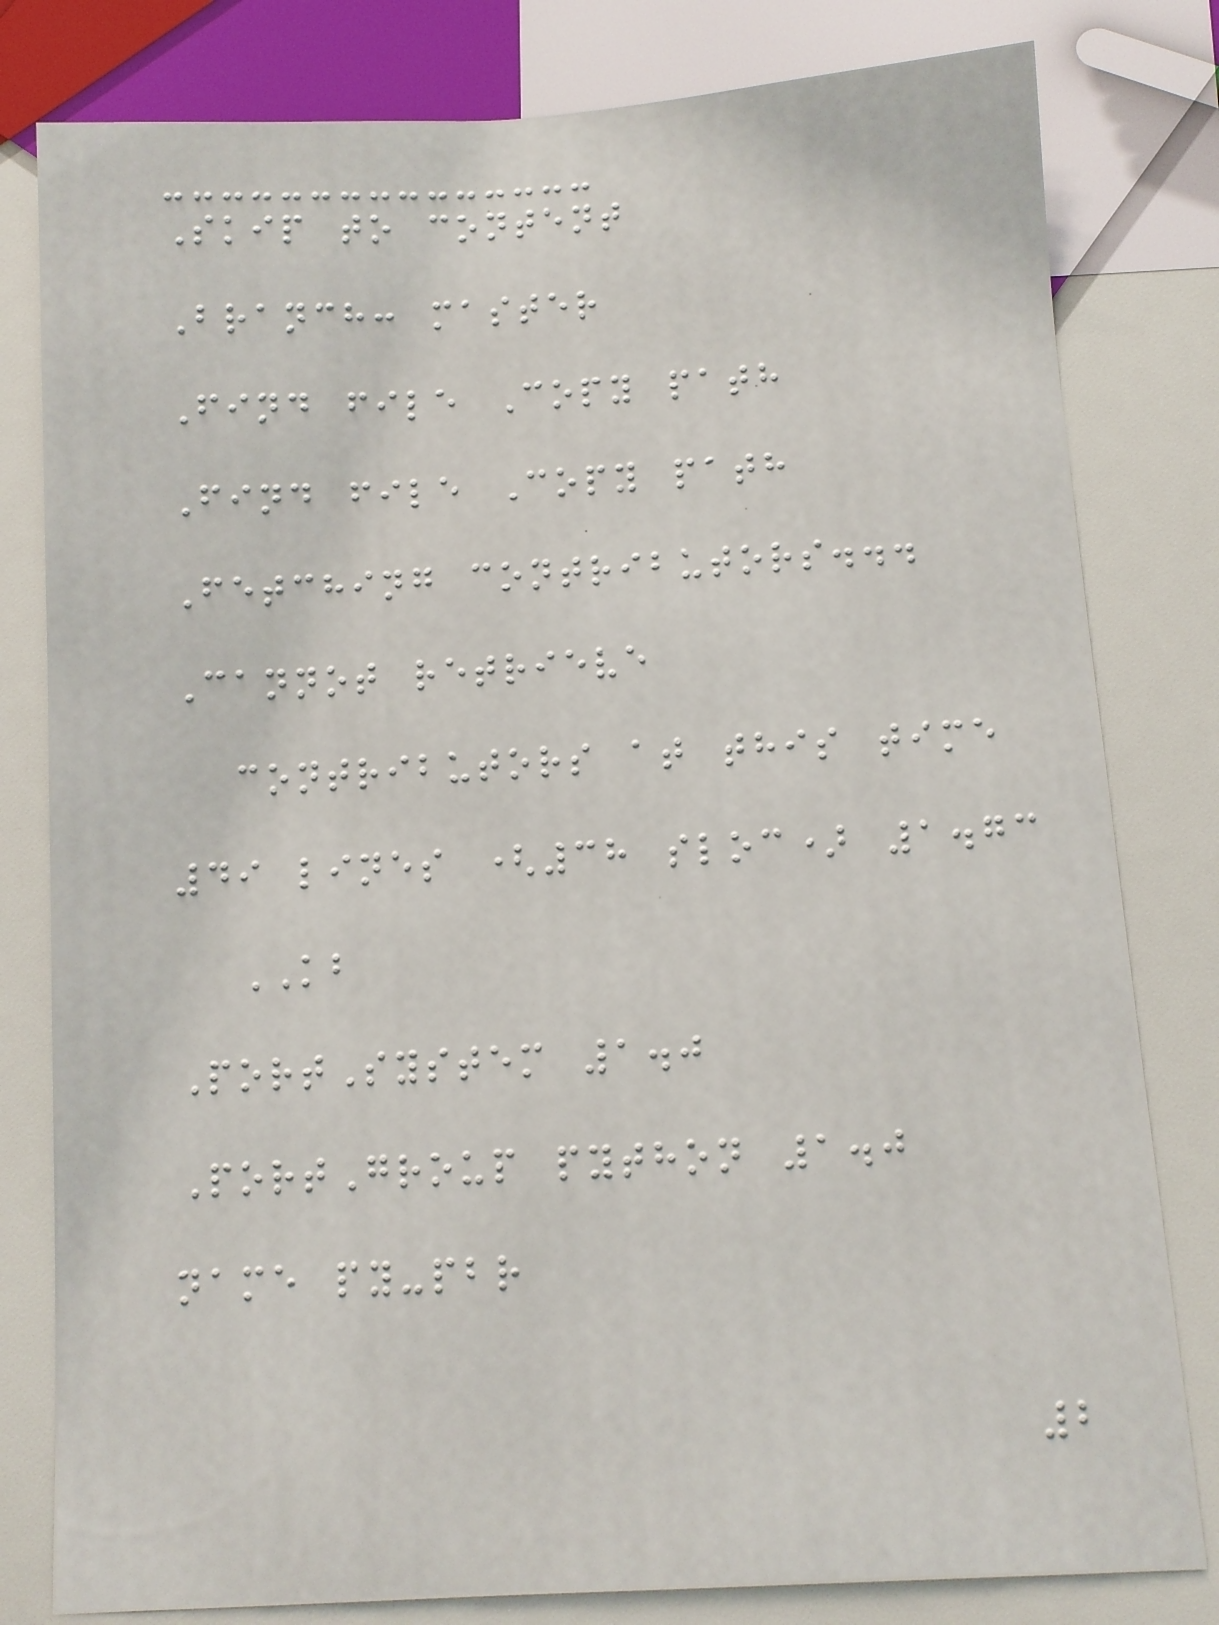Skip to content
Branch: master
Find file Copy path
Find file Copy path
Fetching contributors...
Cannot retrieve
contributors at this time
49 lines (38 sloc) 1.73
KB
PortSystem 1.0
PortGroup python 1.0
name py-pbr
2
